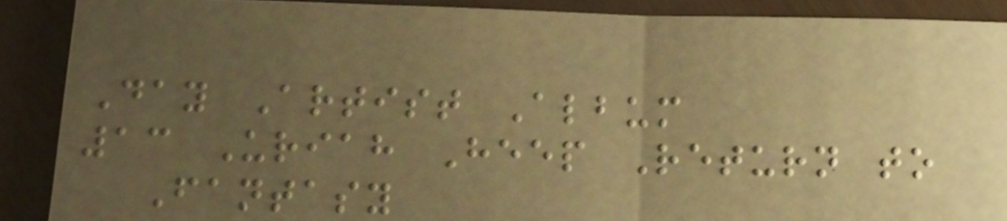Day Artist Album
13 Uriah Heep Return to
Fantasy
